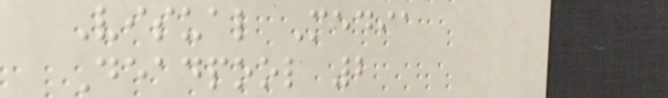Visual Media
Deadpool 2
